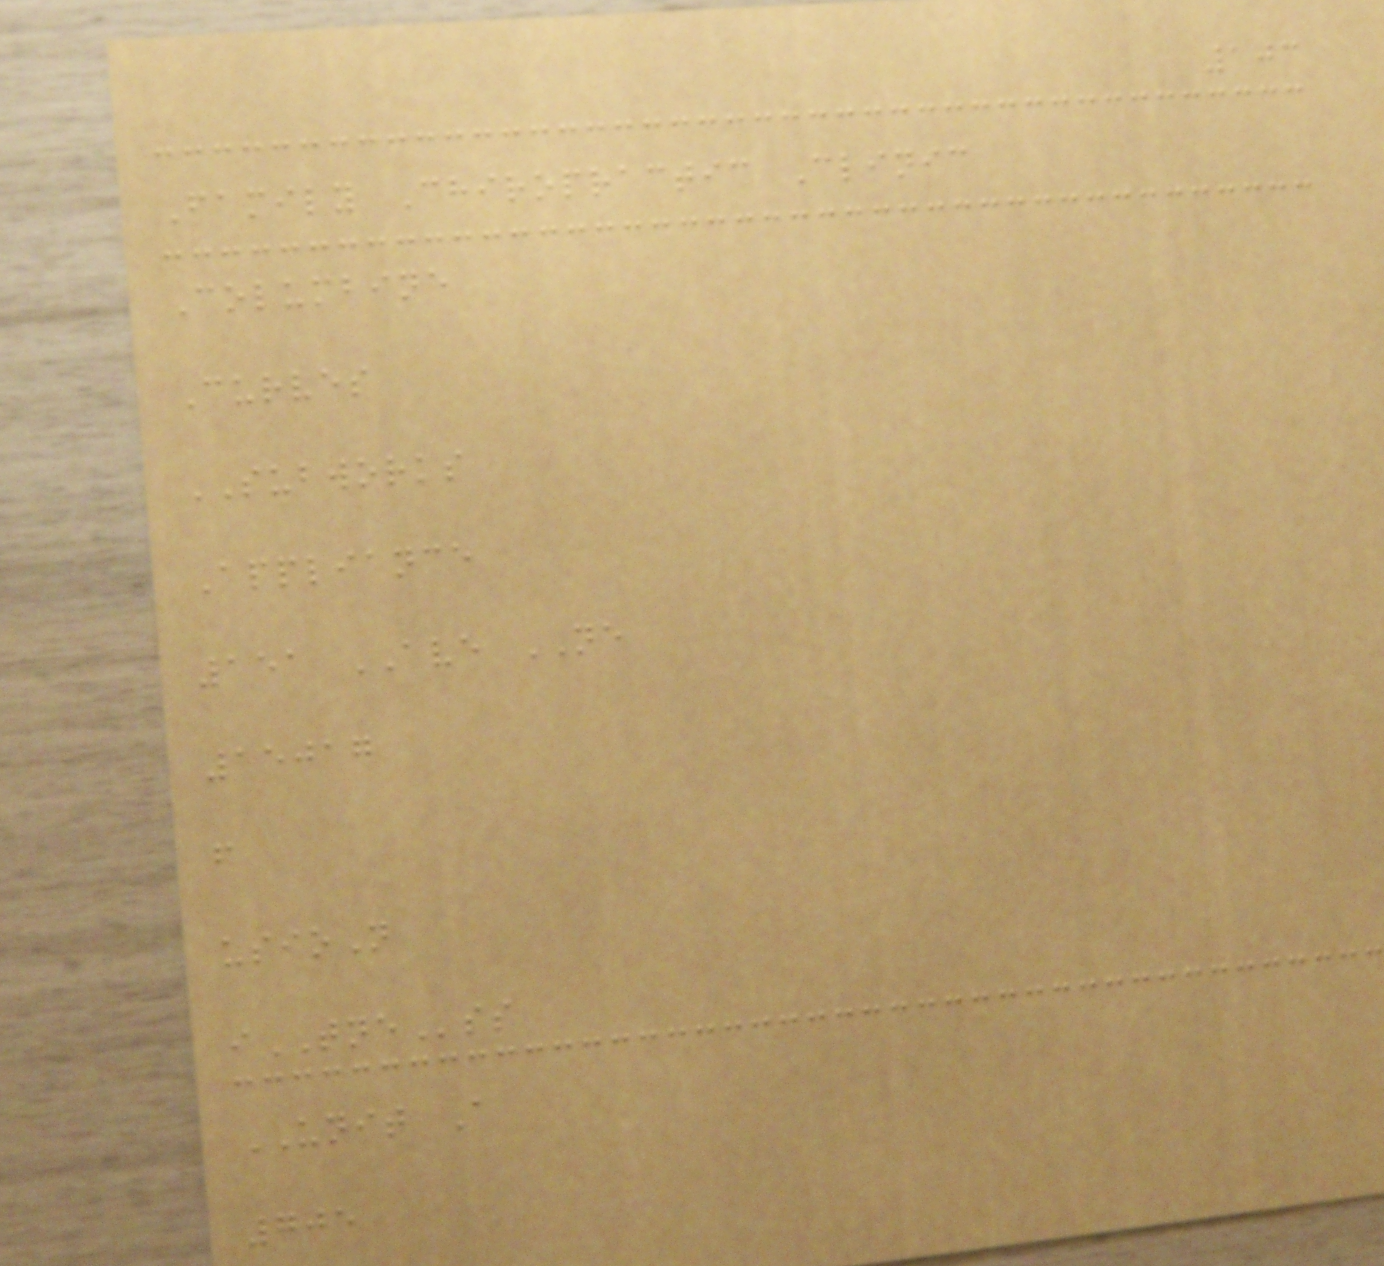103
Family Chiropractic Clinic
Columbine
Curves
SUBWORKS
Appliance
151 AVE NE
15017
f
usioN
iTNEss
UNIT A
705
